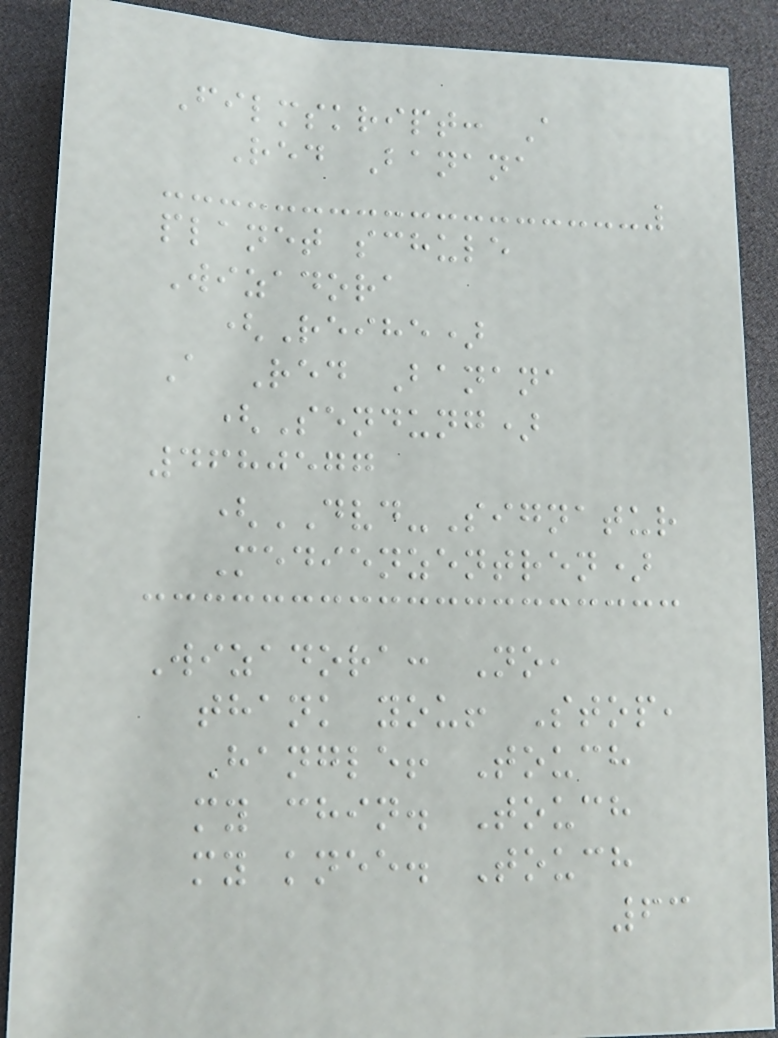Filmskript: A
Red Banana
planet schule
Wizadora
(Reihe)
A Red Banana
(Sendung)
4680577
(DVD-Signatur
Medienzentren)
Wizadora: No,
thank you! Stop,
Hangle! Touch
my chin. Touch
my knee. Touch
63
